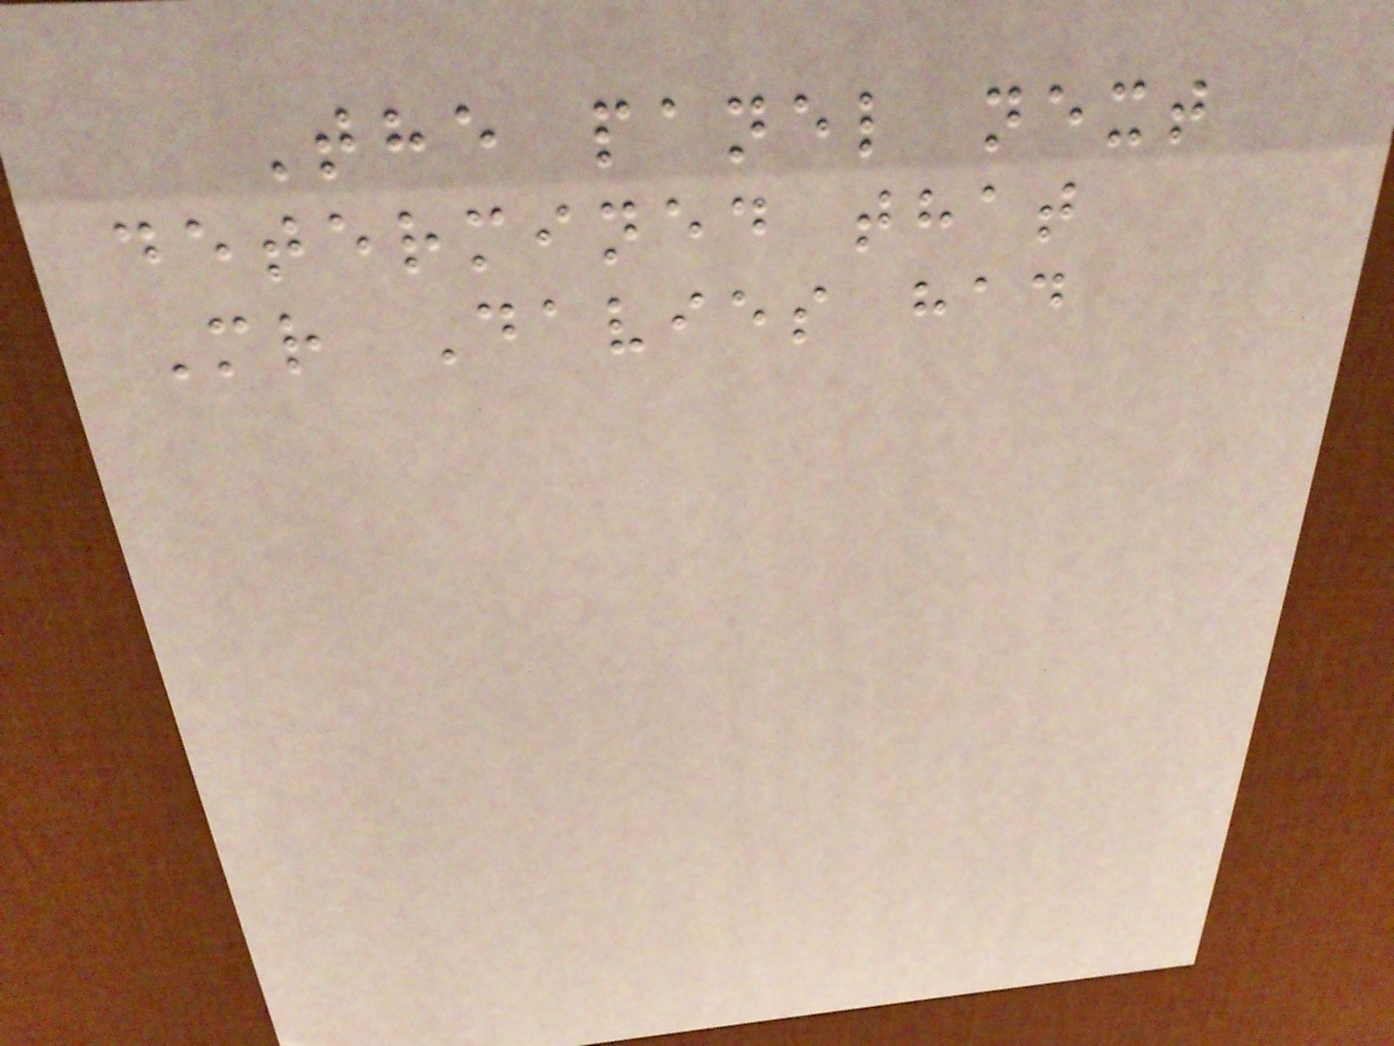The panel next
determined that
Mr Davies had
